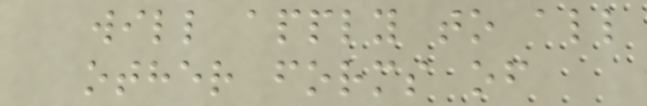will apply to all
other forms of
